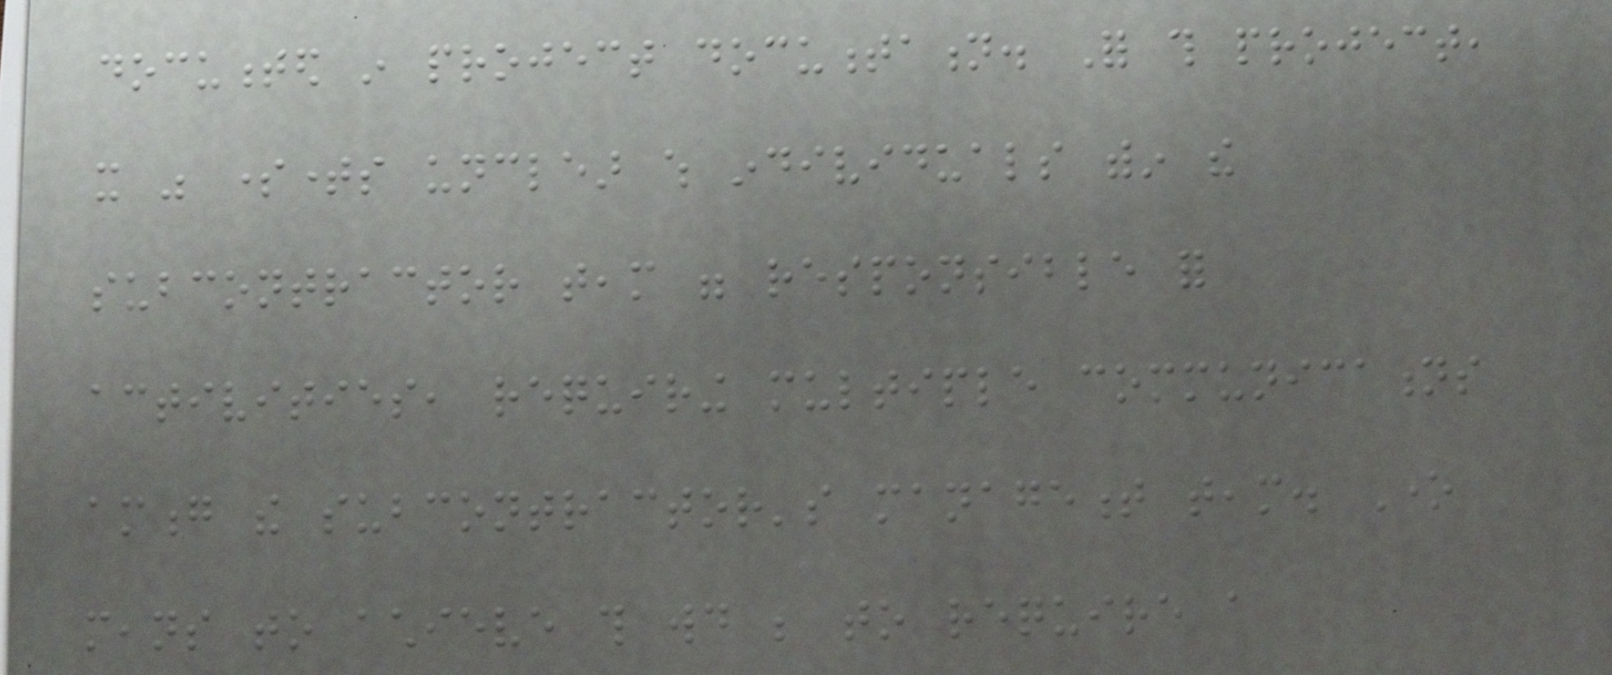documented in project documentation. For this project,
it was sometimes unclear which individuals within the
subcontractor team were responsible for
activities, requiring multiple communications
among the subcontractor's management team. One
means to achieve this would be to require a
